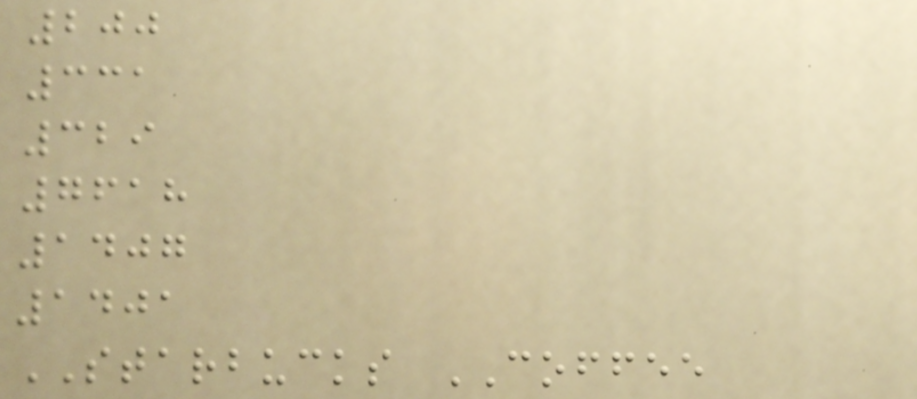200
331
329
7618
1407
1401
STARBUCKS COFFEE
